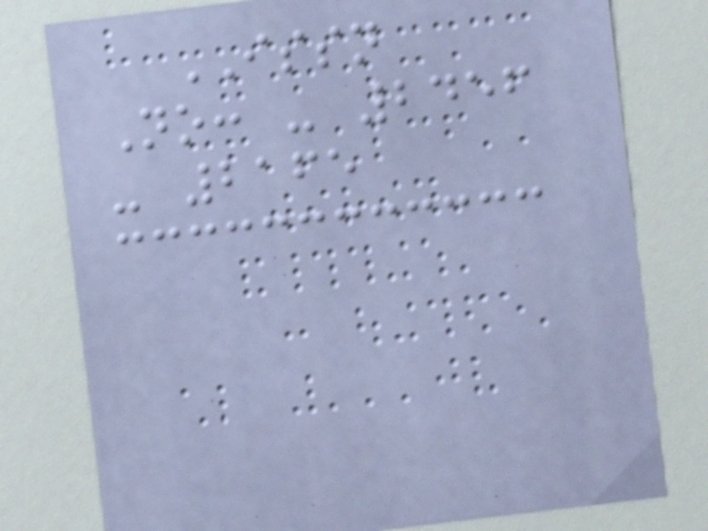ISSN
No: - 2456
- 2165
